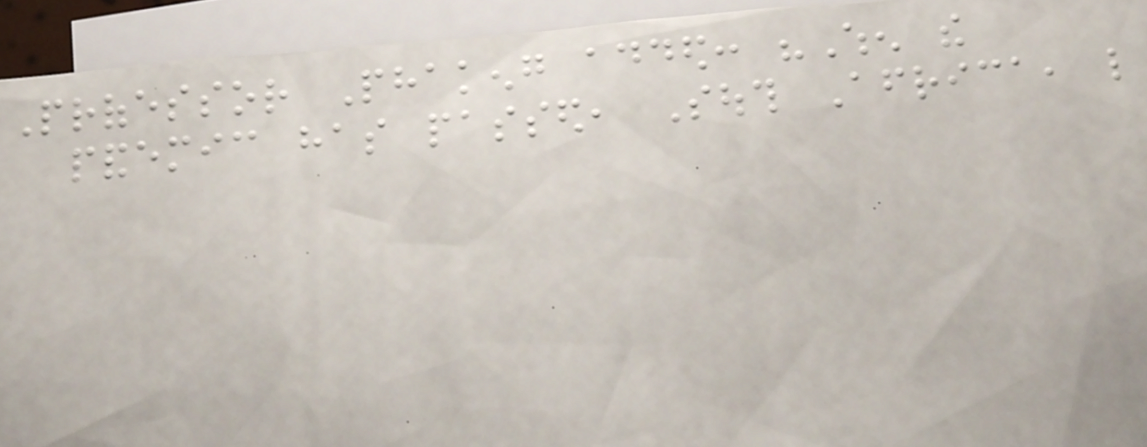Professor Phakeng added: "When the
pandemic has passed, South Africa, like
